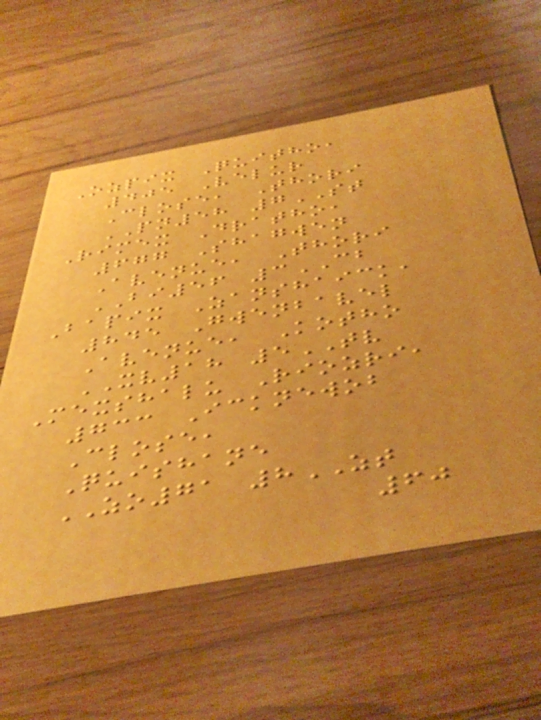Ozpix Quitho,
405 Velur
Close, Thori
PN58 7ST
Rimex Dratho,
677 Shagwen
Avenue, Thori
BI56 3CB
Bapix Zanshaick,
845 Gwenbavel
Avenue, Kotho
XV18 5TV
Mexshalu Riozri,
733 Icknewob
Close,
Quishane
ZO71 8ZT
60
